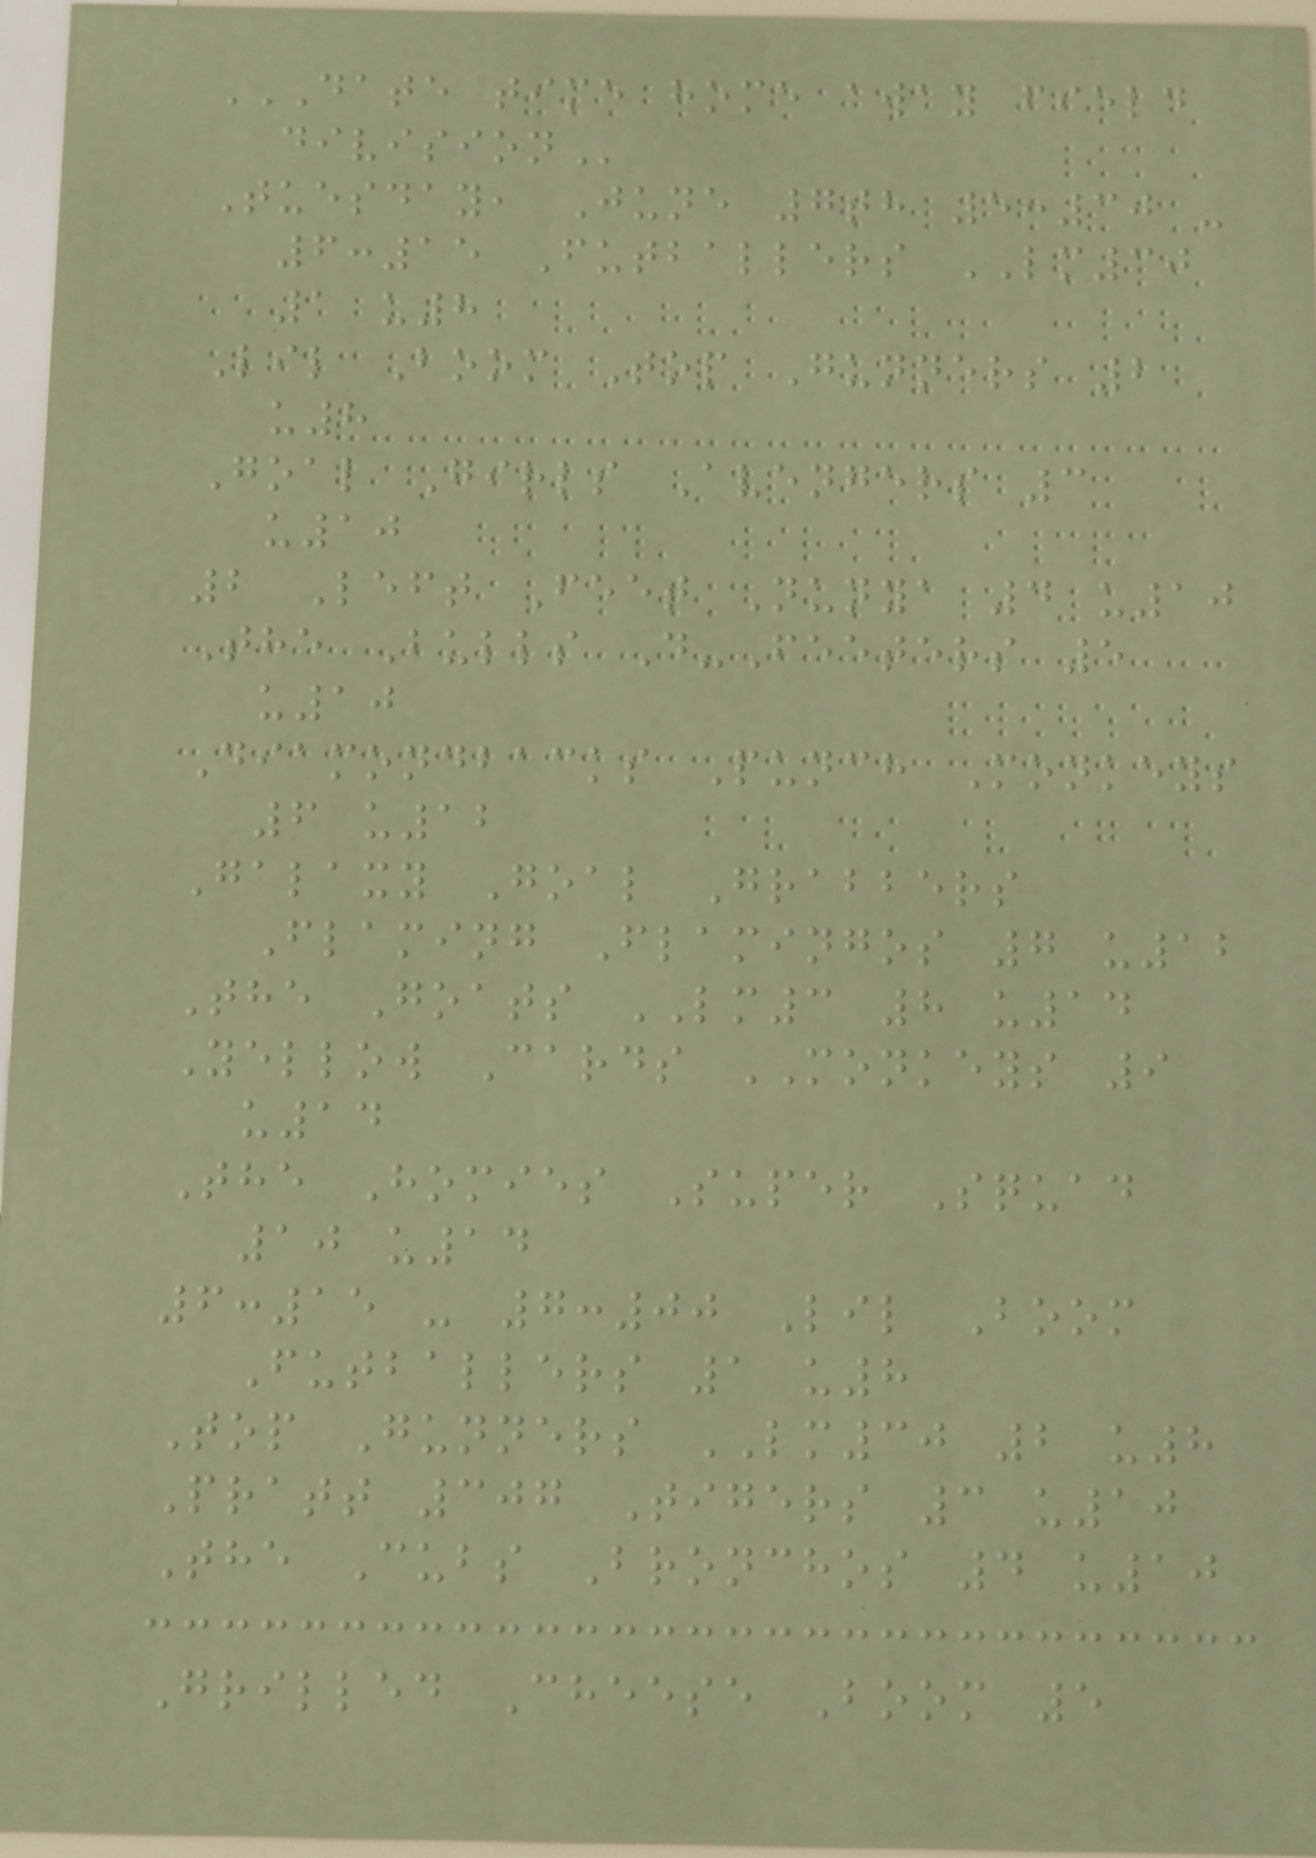DATE TIME HOME AWAY FIELD
DIVISION
Tuesday, June 7th 5:30 -
6:15 Futballers LM30
1 u8
Lil Boom Top Gunners 2
u8
Goal Girls Avengers 3
u10
2 Left Feet Nunya 4 u10
The Bulls D-Feeters 5
u10
Diamondbacks Punch Monkeys
6 u12
Galaxy Goal Grabbers
Flaming Flamingos 7 u12
The Goats LM3 8 u14
Yellow Cards MONKEYS 9
u14
The Homies Super Squad
10 u14
6:15 - 7:00 Lil Boom
Futballers 1 u8
Top Gunners LM30 2 u8
Pratt 307 Tigers 3 u10
The Cubs Bronchos 4 u10
Grilled Cheese Boom 5
